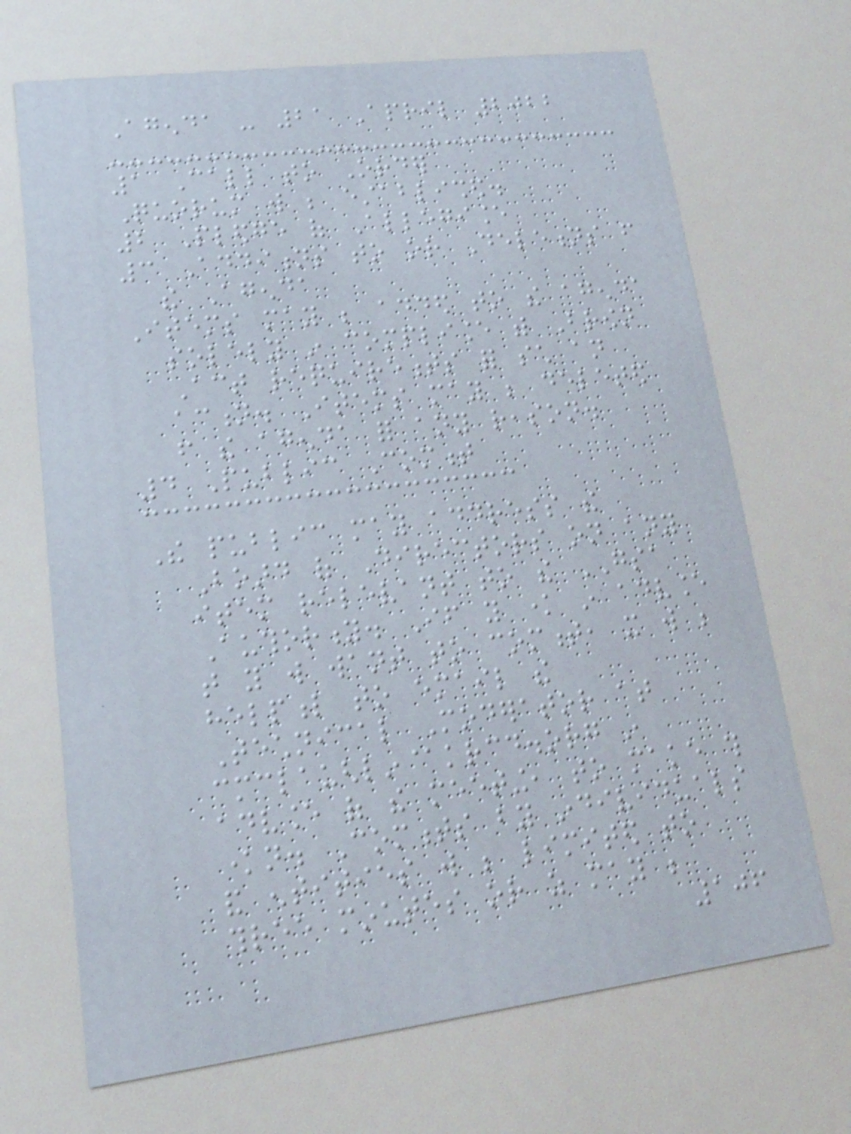Agenda - 21 April 2022
1 Call to Order
Quorum will be established.
2 Pledge of Allegiance
3 Additions to or Deletions from
the Agenda
Items may be added to the agenda
solely in compliance with Brown
Act requirements for such an
action. Items may be deleted
from the agenda for any reason.
4 Public Comment
The public may address the
Board of Directors on any
item relevant to the GSA
Authority. If you know in advance
that you will want to comment, it will be
helpful to email the
Technical Moderator at
cmclaughlin@krcd.org in
advance of the meeting, to make this
known. Comments by individuals
and entities will be limited to
three minutes or as may be
106
